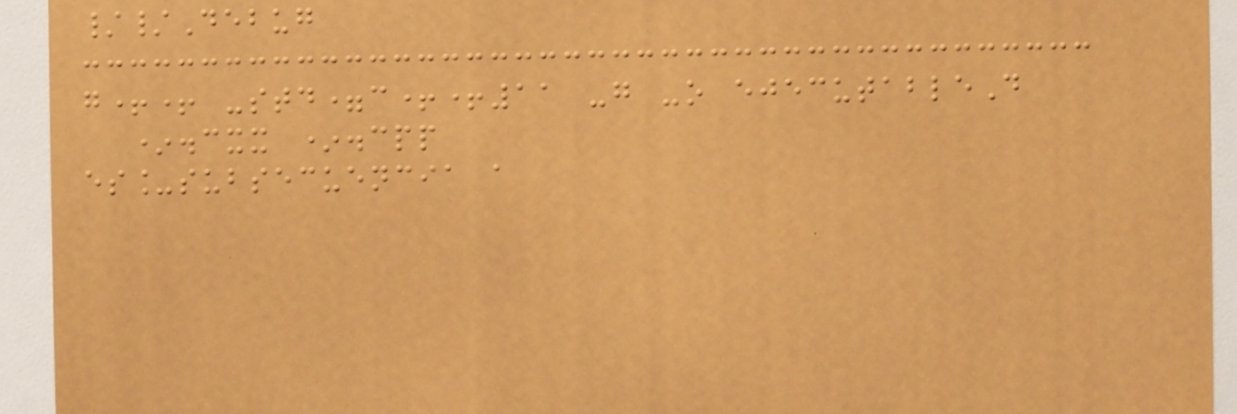//Debug
g++ -std=c++11 -g -o ejecutableD
*.cxx *.cpp
es_subsecuencia a
